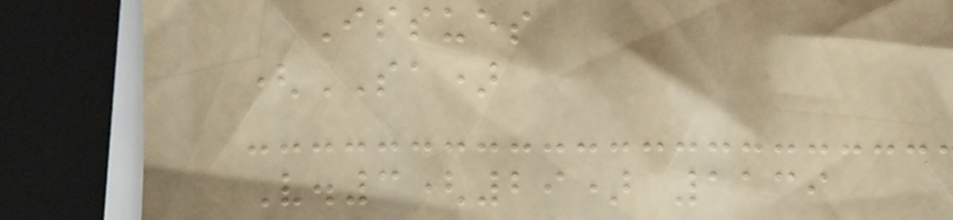Issues
(SA)
V.3(29) 1139
